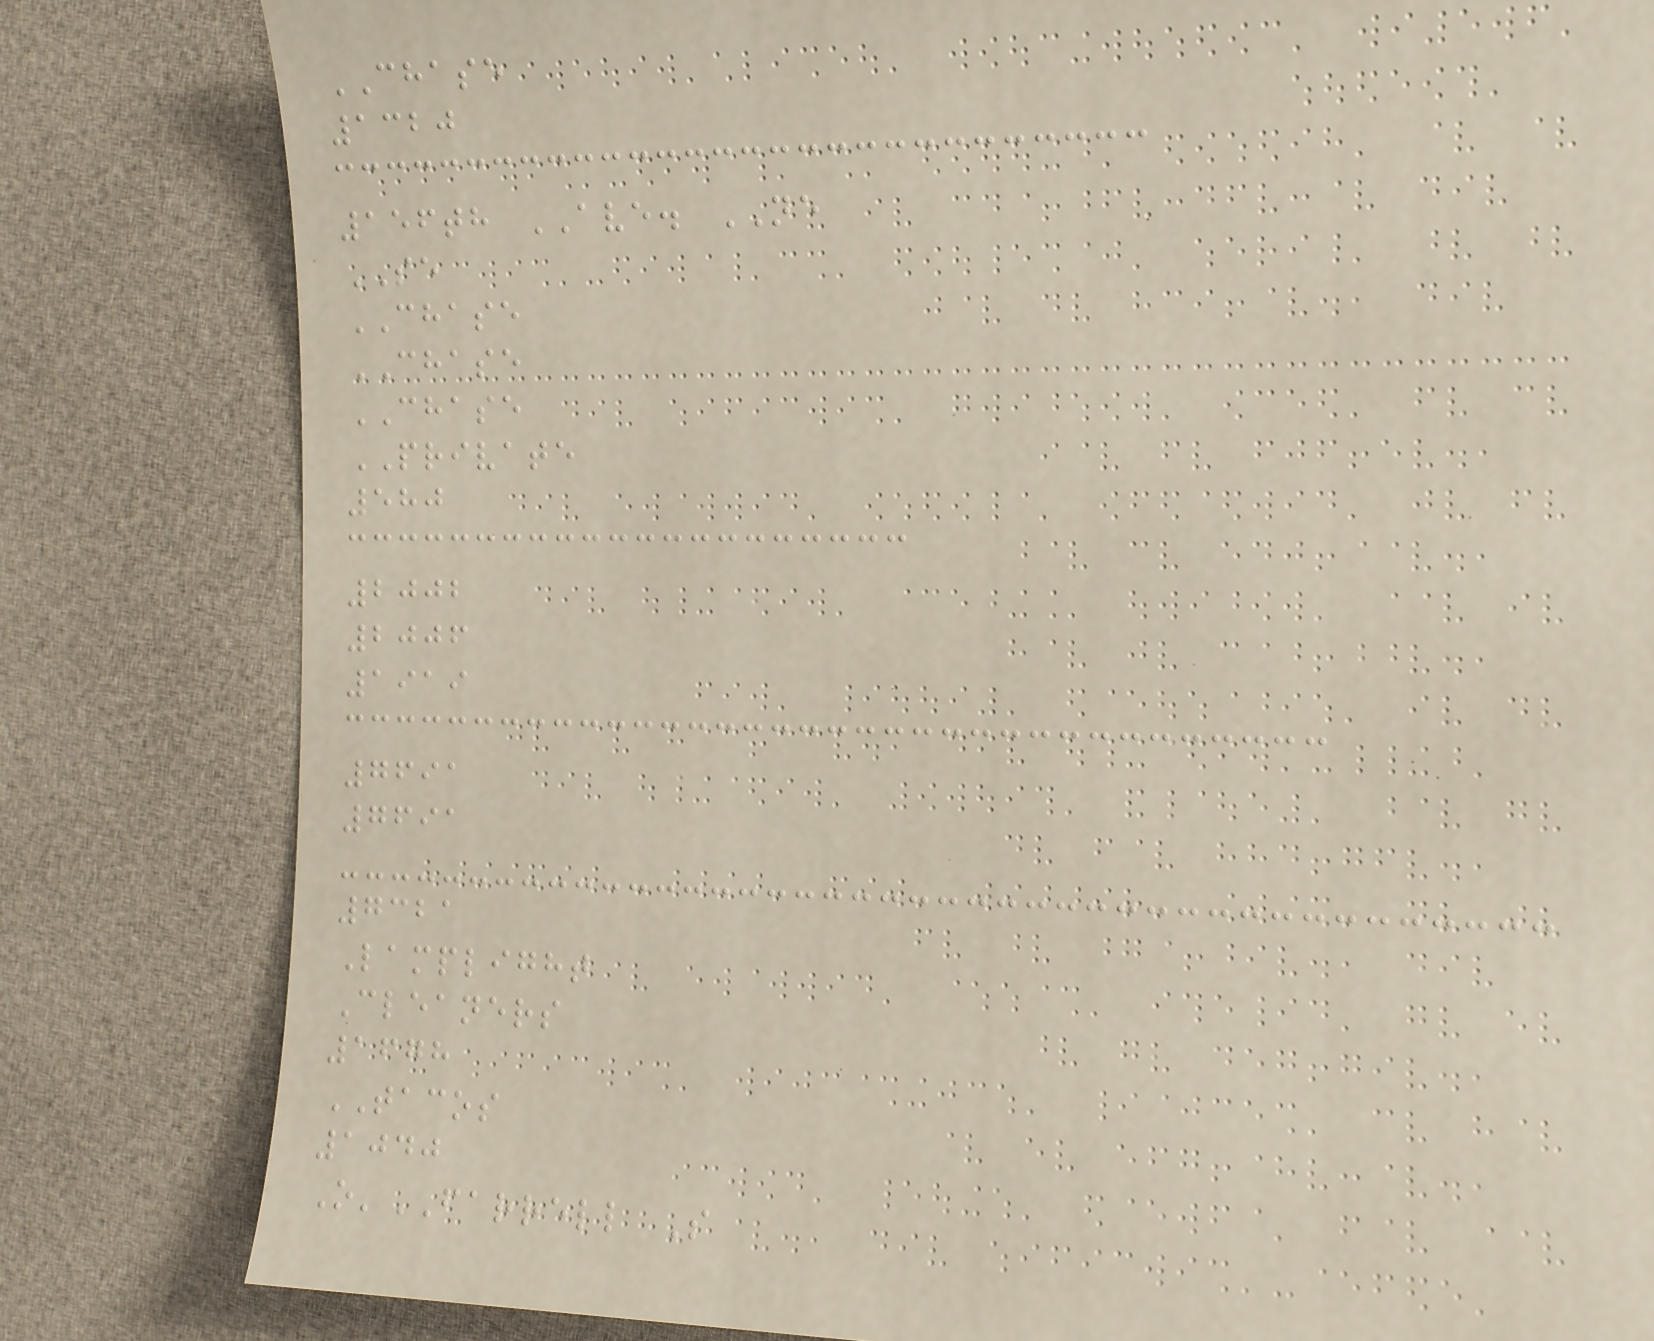CHASE
1320
156th AVE. NE
SE
CHASE
CHASE
CHASE
PRIVATE
580
2002
2006
1919
7691
7691
7321
Lamplight
Cleaners
1678
TACOS
1040
O'FARRELL S
